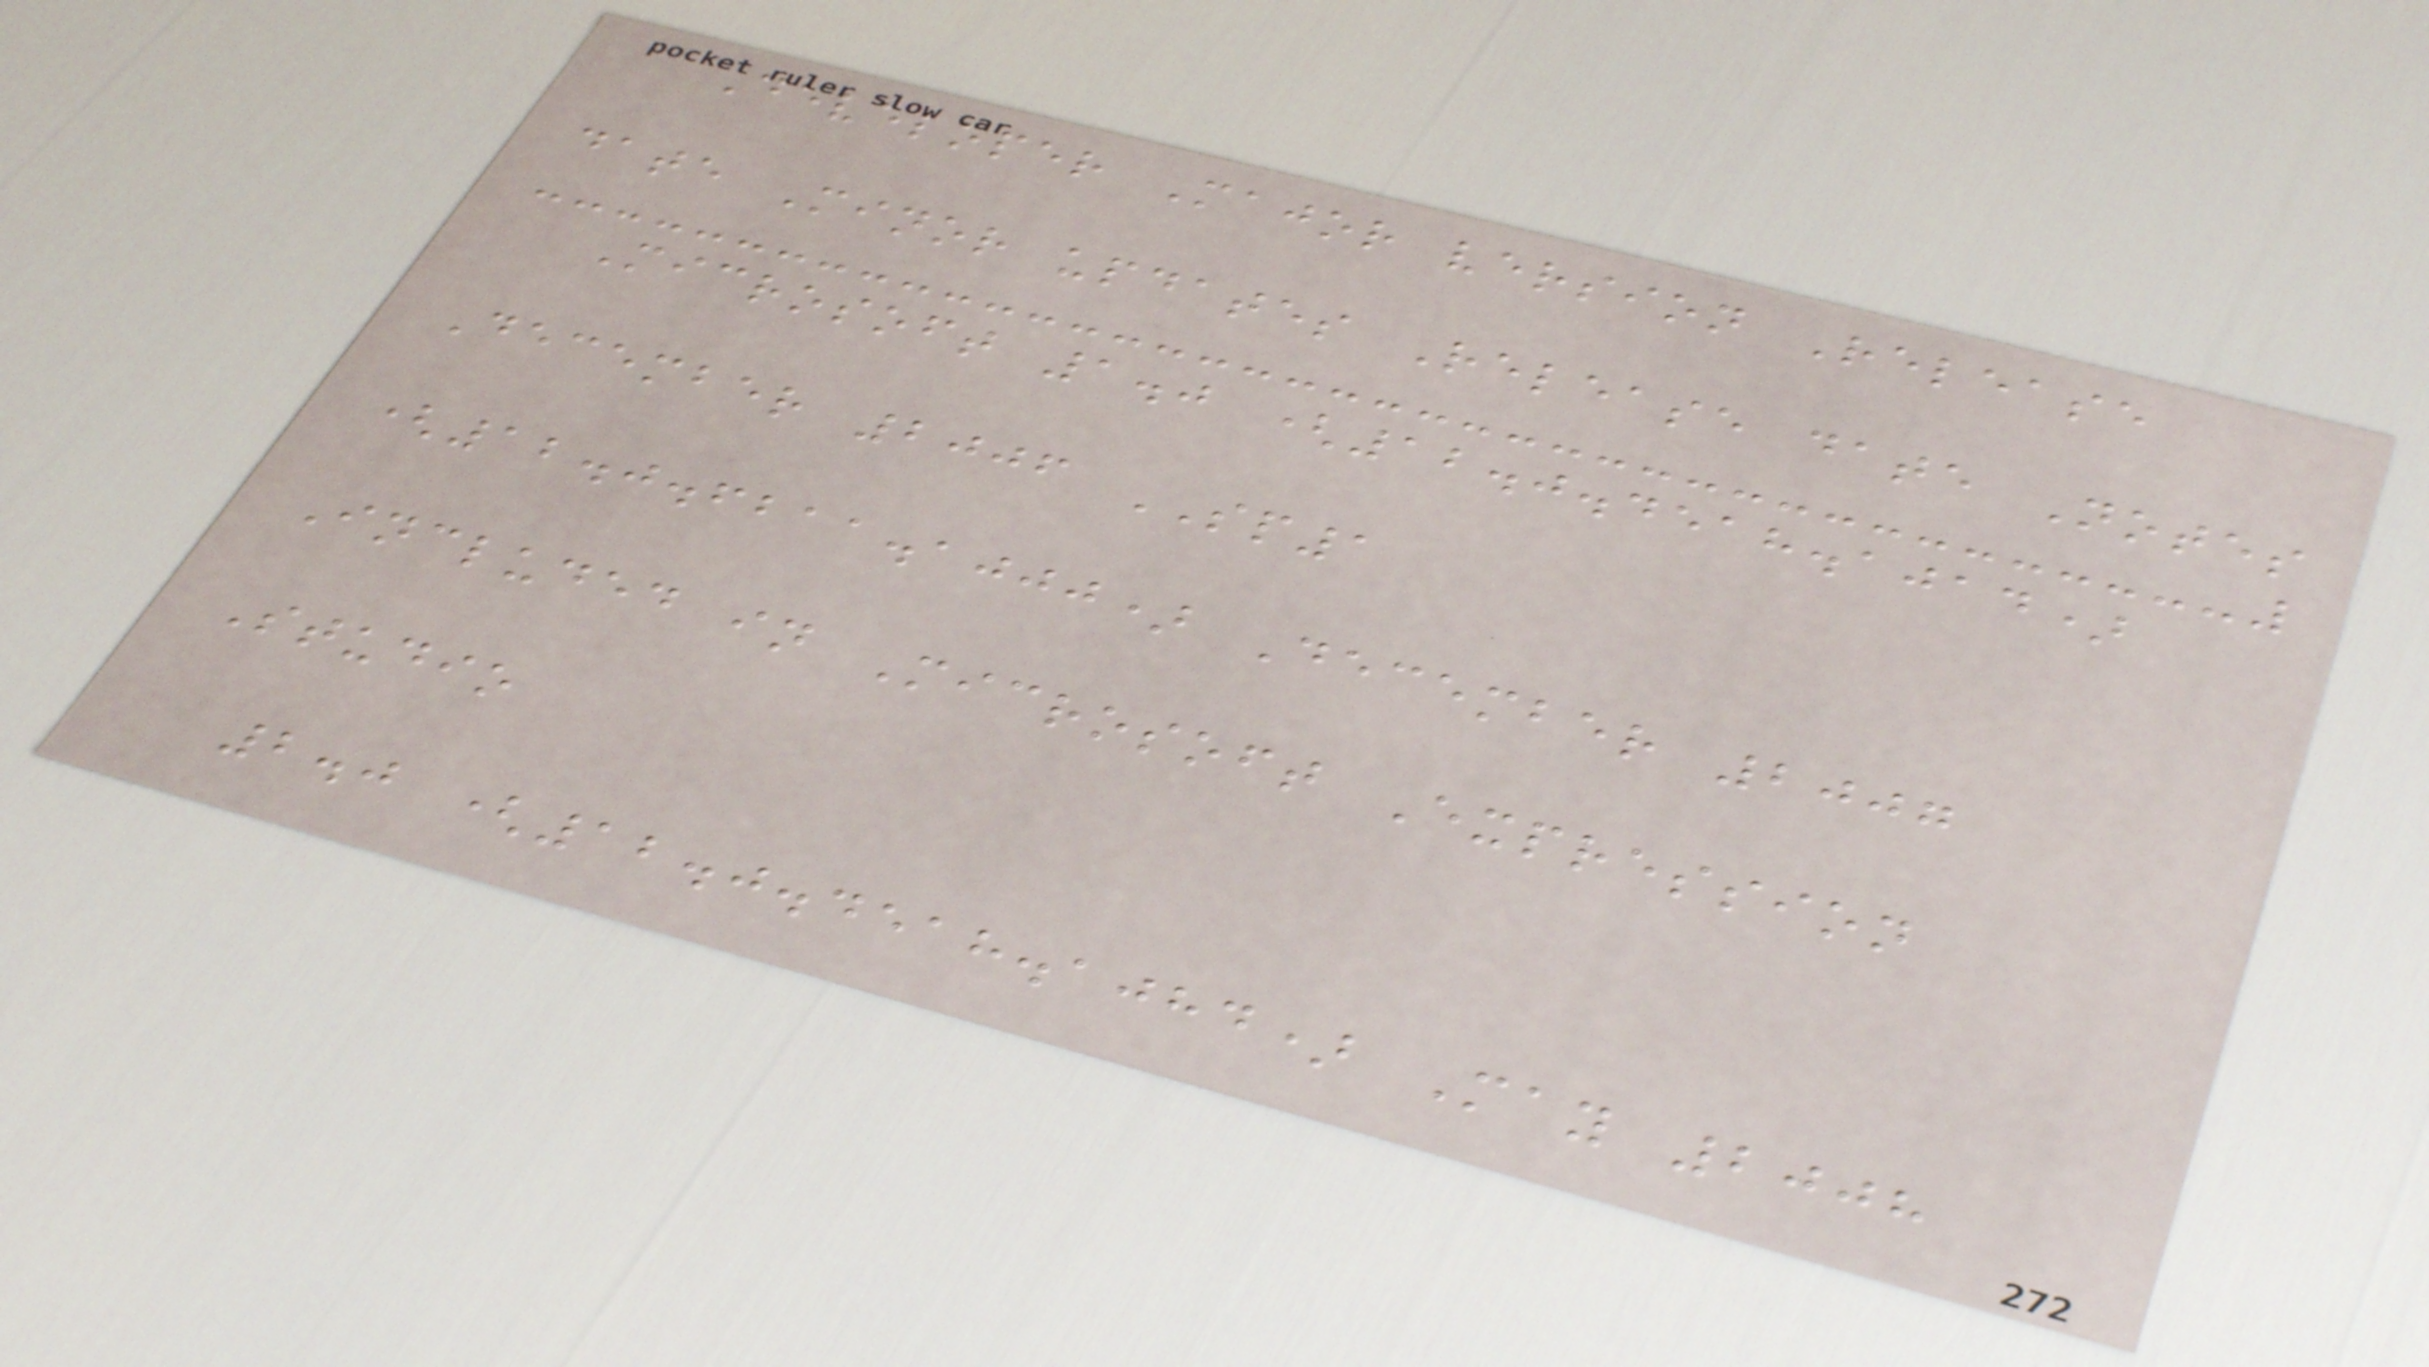Developer Major version Release
date Minor updates Release date Notes
Microsoft 1.0 (12.0.4518.1014)
December 2006 SP1
(12.0.6211.1000) December 2007
Included in Microsoft Expression
Studio
2.0 (12.0.4518.1084) May 2008
